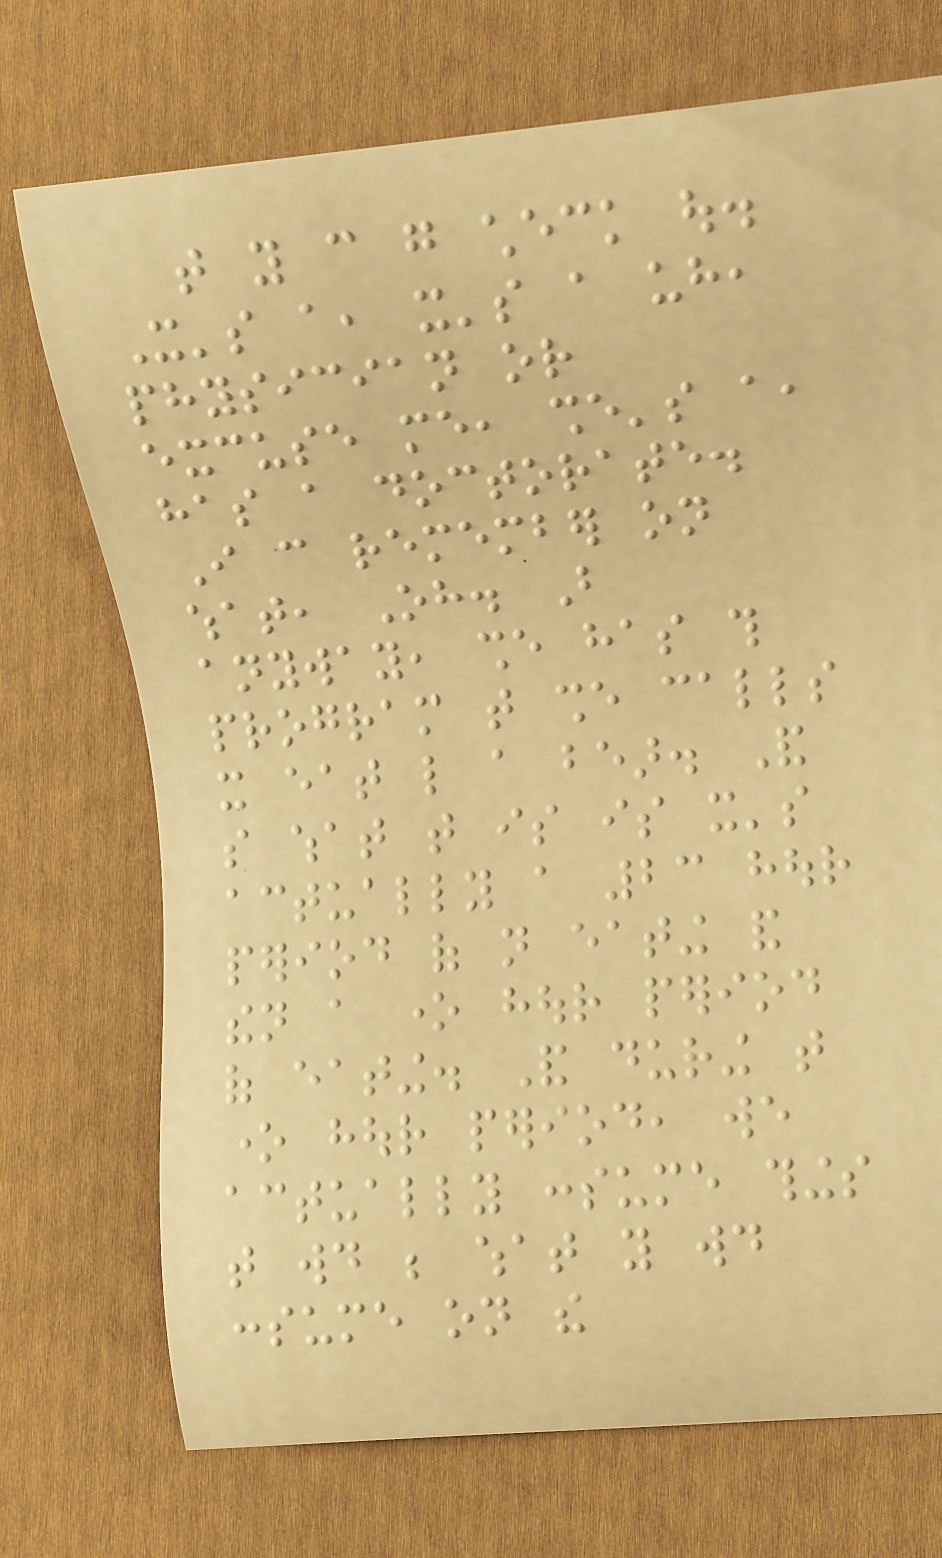that you can go check out.
It's a, it's a uh,
physician or
excuse me, she's a,
has a doctorate.
I can remember on
what, Oh. But
anyway, she has this
program that she calls
it eat like a bear. And
so what that is is it's
actually a 23 hour
period of not eating and
then a one hour period
of eating. And during that
one hour period, we
actually consume things
that would be what you would
consume on the
